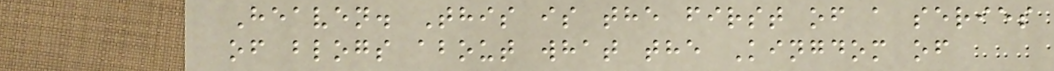Heaven. This is the first of a series
of blogs about what the Kingdom of
